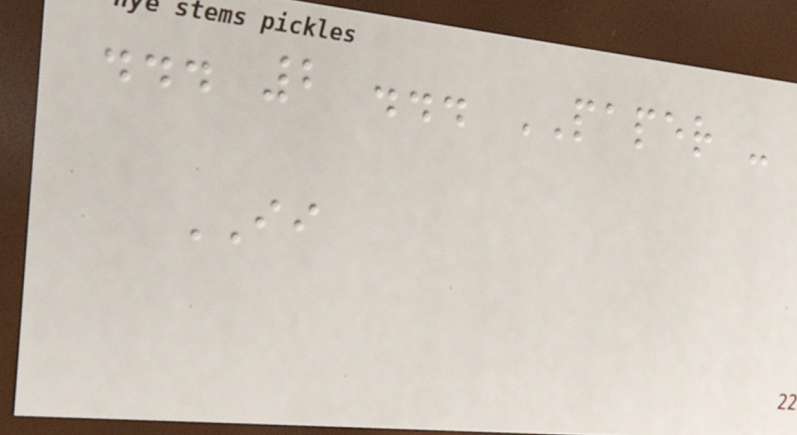... 2 ... PAPER -
II
